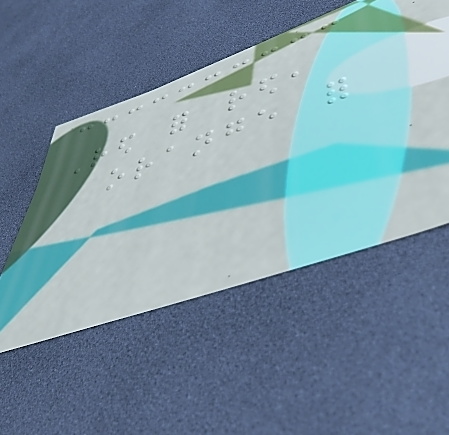Red for red,
orange for
